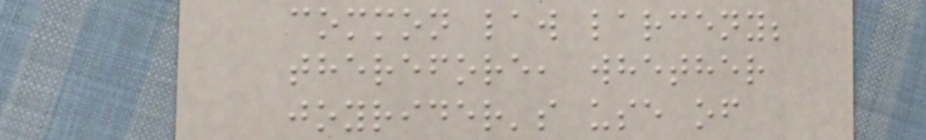common law larceny;
therefore, whether
joyrider's use of
